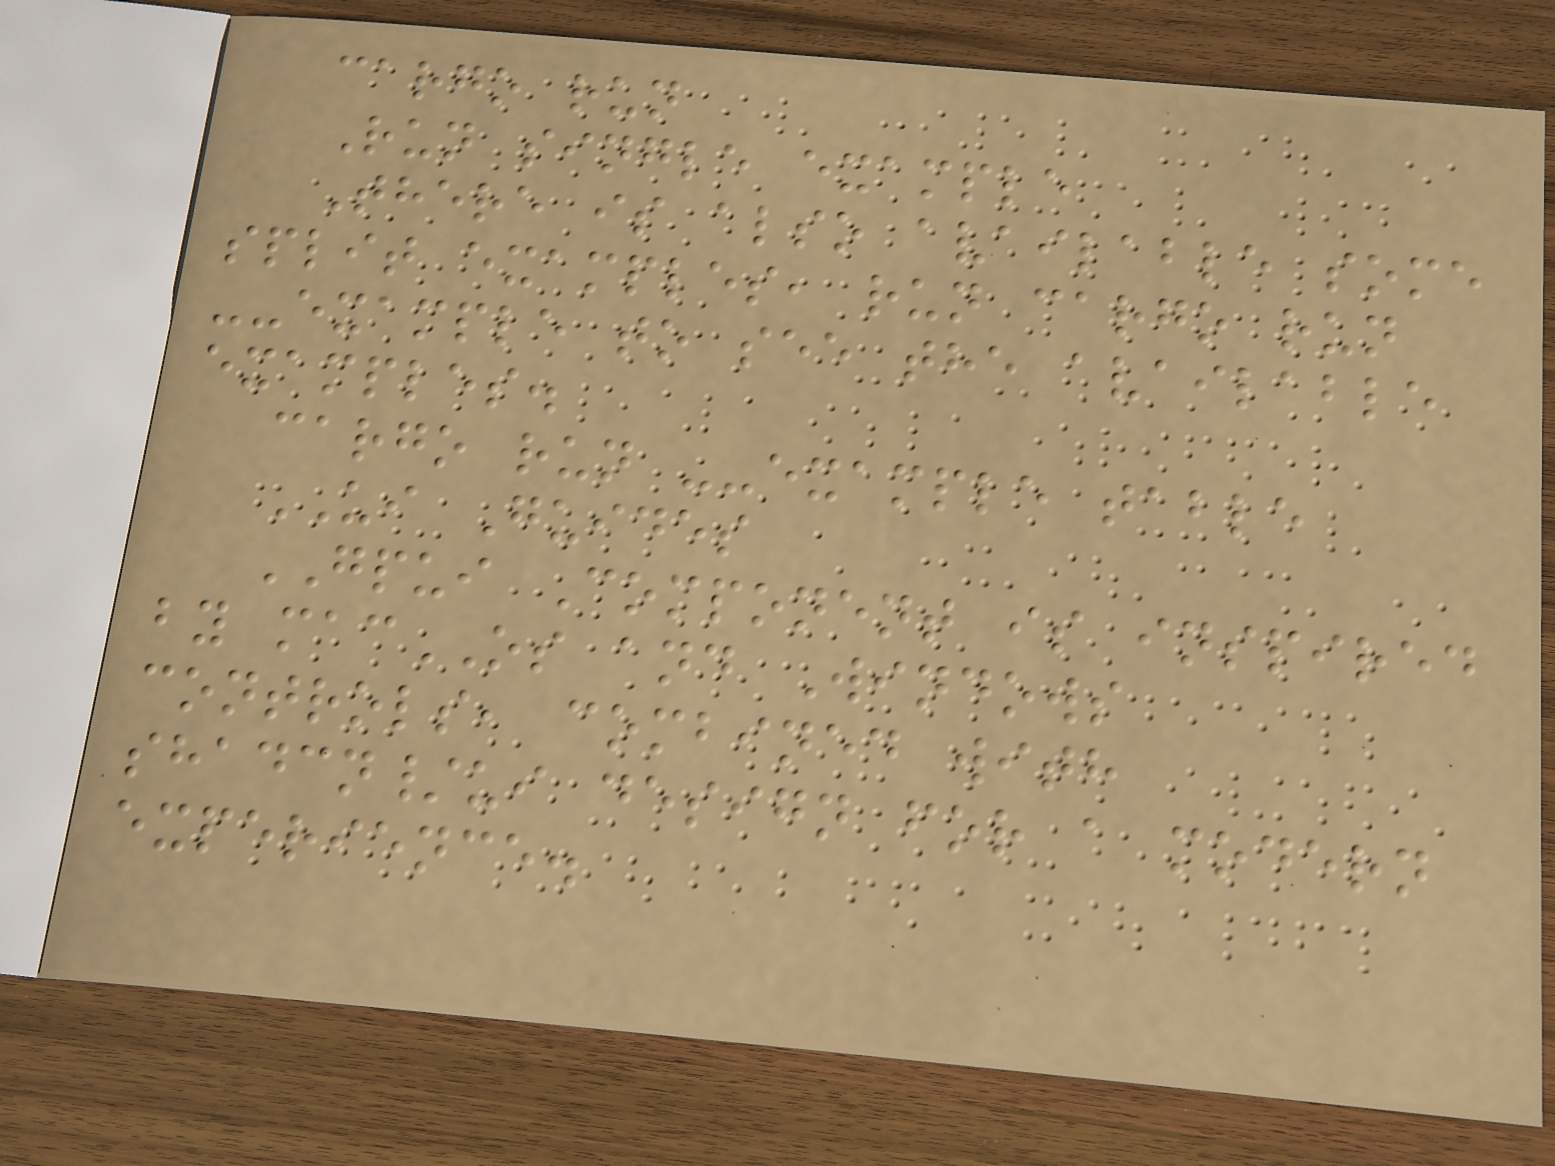cargo run
Run single example
There is also available some
split examples, run cargo run
--example to see the available
examples.
cargo run --example table
UI Guides
GPUI Component is inspired
by macOS and Windows
controls, combined with
shadcn/ui design for a modern
experience.
